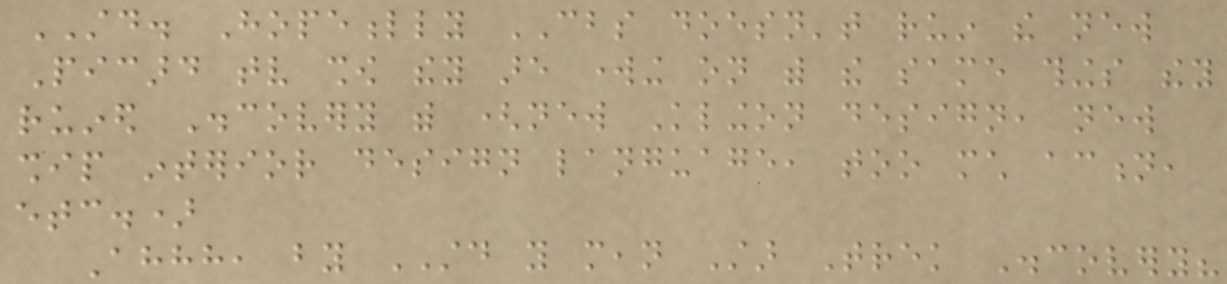STD. Hopefully CBS doesn't ruin the new
Picard tv show they are working on with the same things they
ruined Discovery with (new Klingon design, new
ship interior design language, too much action,
etc.)
Ahhh, by STD you mean Star Trek Discovery?
